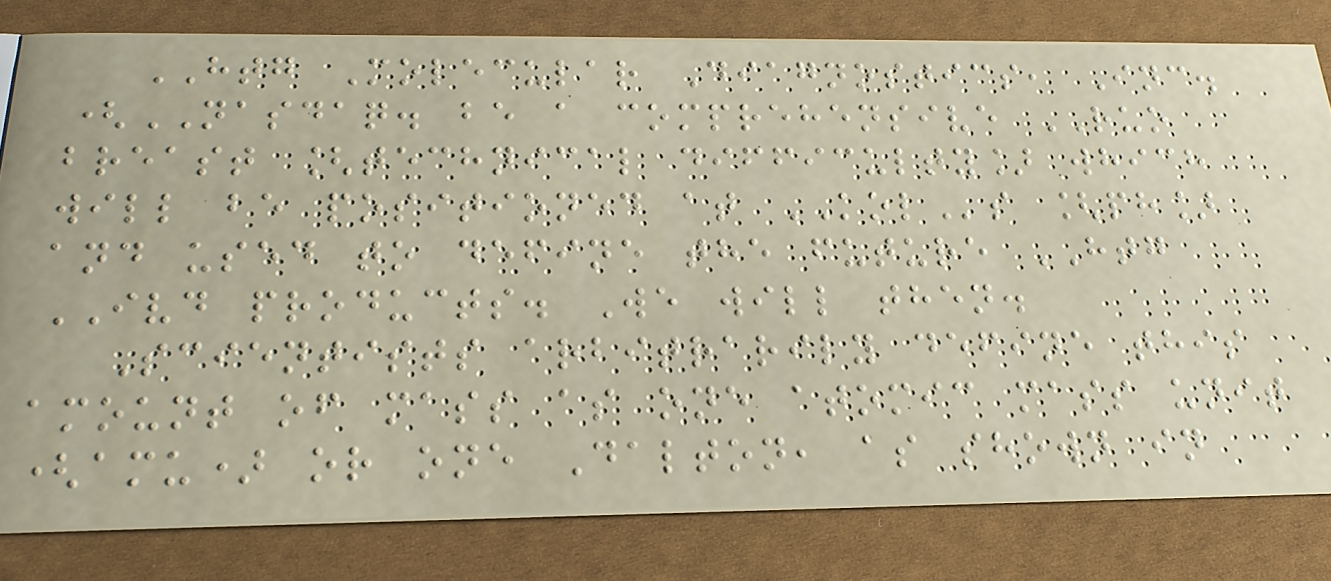HTG Molecular Diagnostics, Inc.
(NASDAQ. be a comprehensive RUO
breast [technical difficulty] which
will be positioned at KOLs [ph]
and used to define the future HTG
IVD products. We will then.
Scientists arbitrarily define this
amount of mass as one atomic mass unit
(amu) or one Dalton, as shown in
